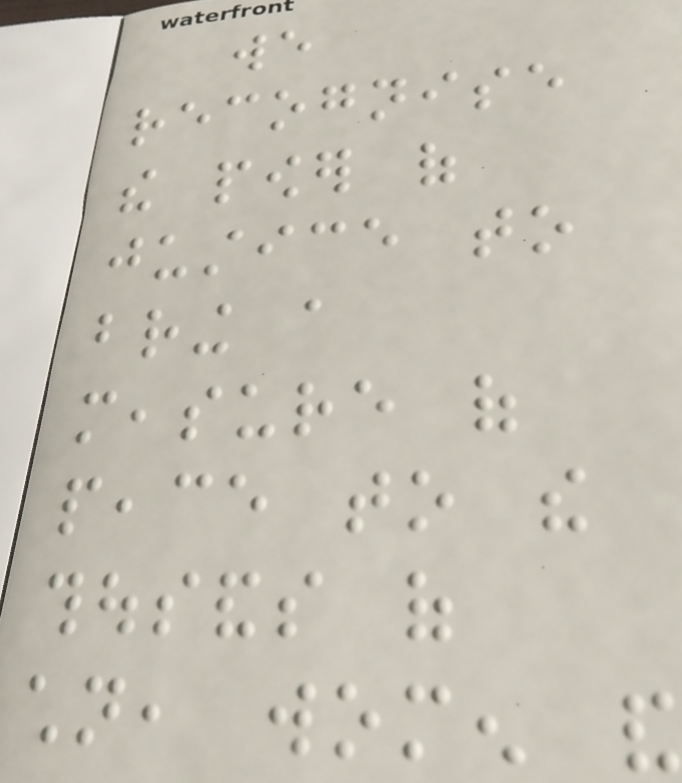we
recognise
the power of
justice to
bring a
measure of
peace to the
thousands of
children, women and
